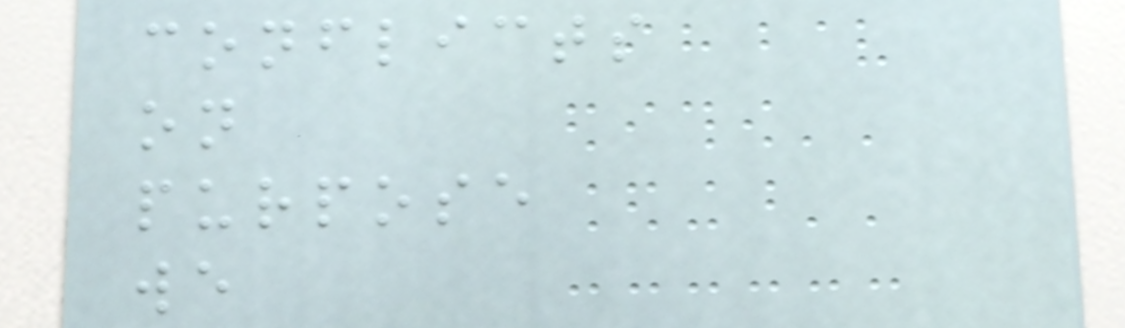conflicts
on
purpose
we
